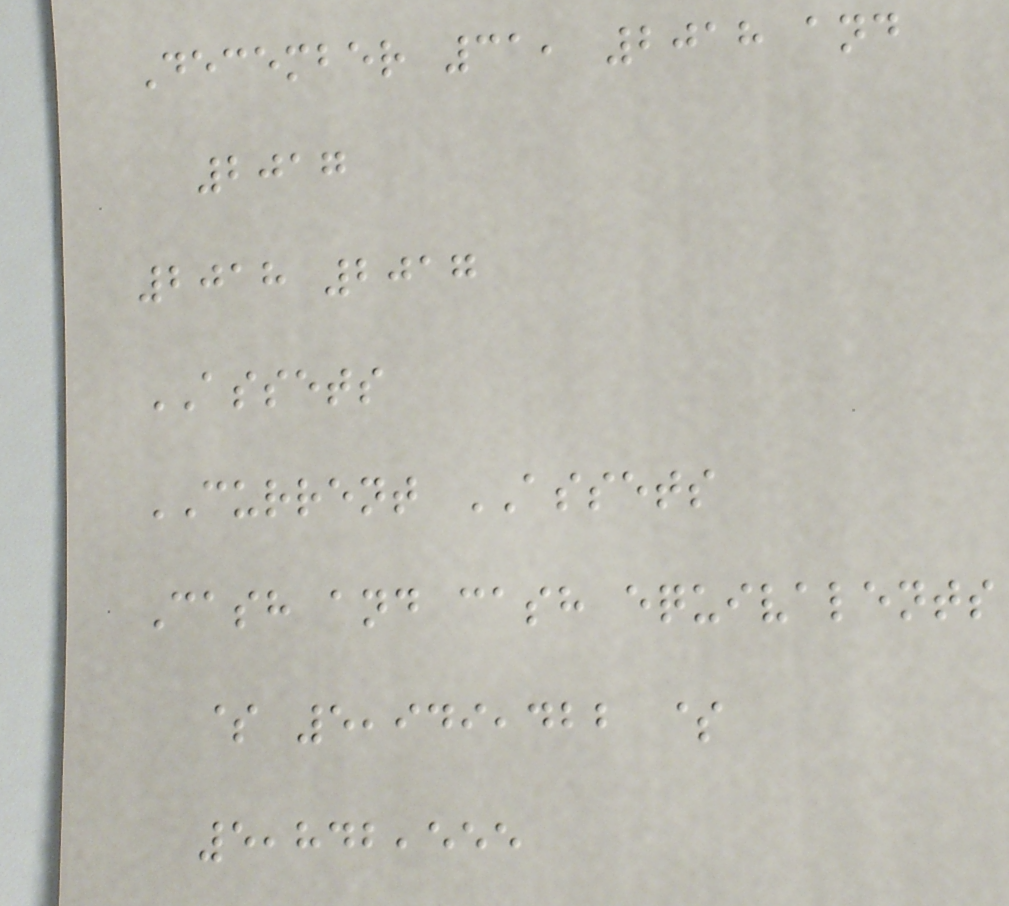December 31, 2018 and
2017
2018 2017
ASSETS
CURRENT ASSETS
Cash and cash equivalents
$ 5,949,422 $
5,842,555
